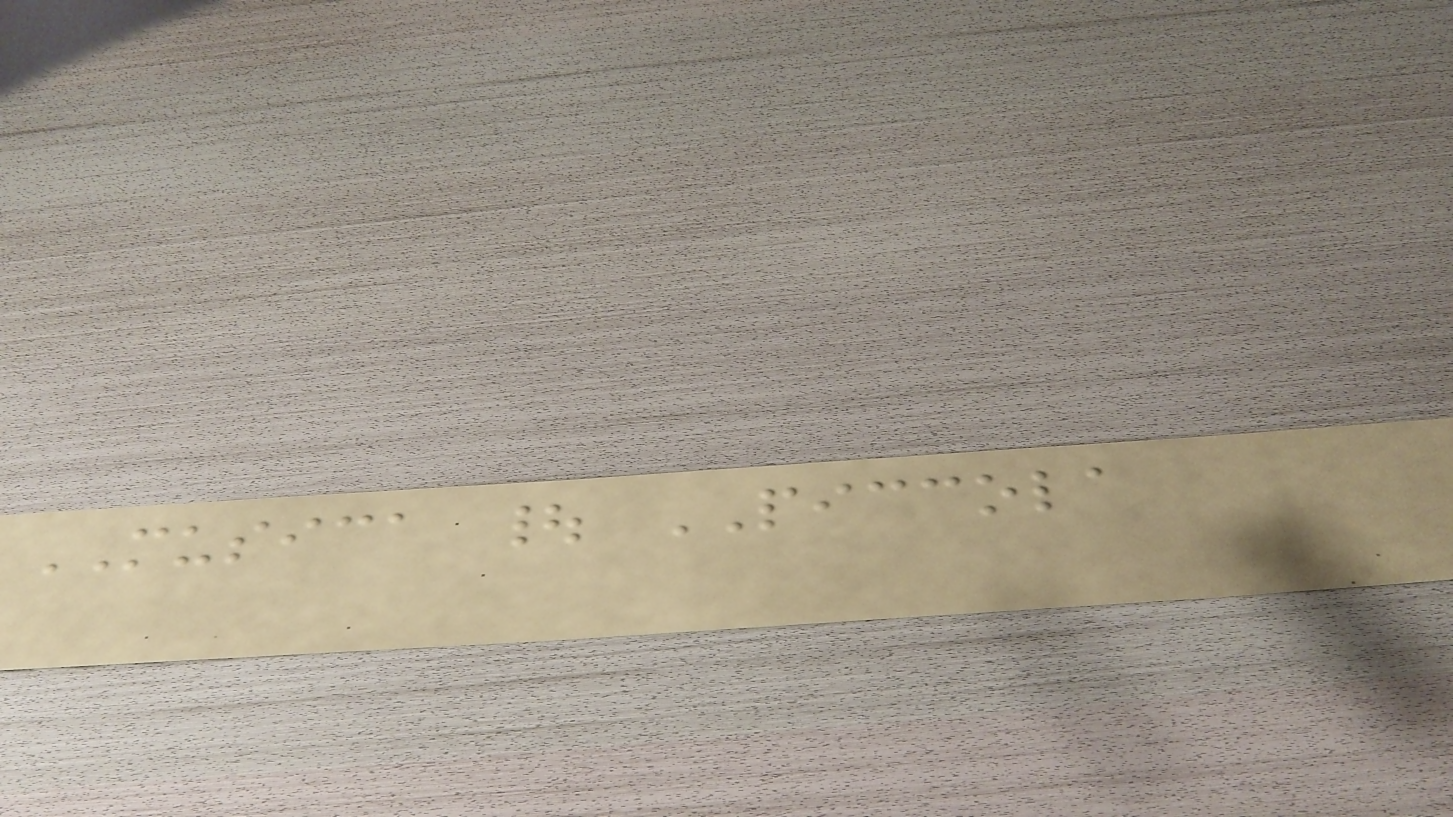MUSICA | PICCOLA
